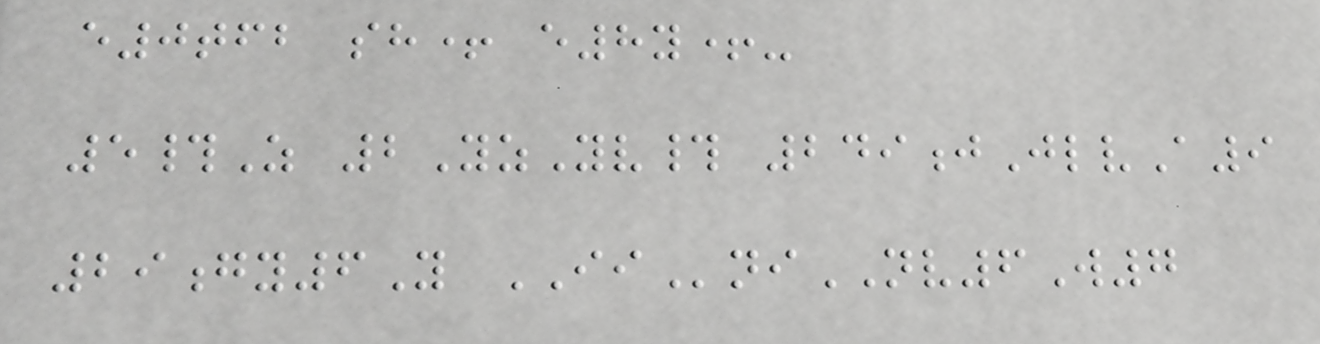e0tfb sh+ e8y+-
5#Z 2YzYv# 249jJlvA9
29gy6Y IIniNV6W7
